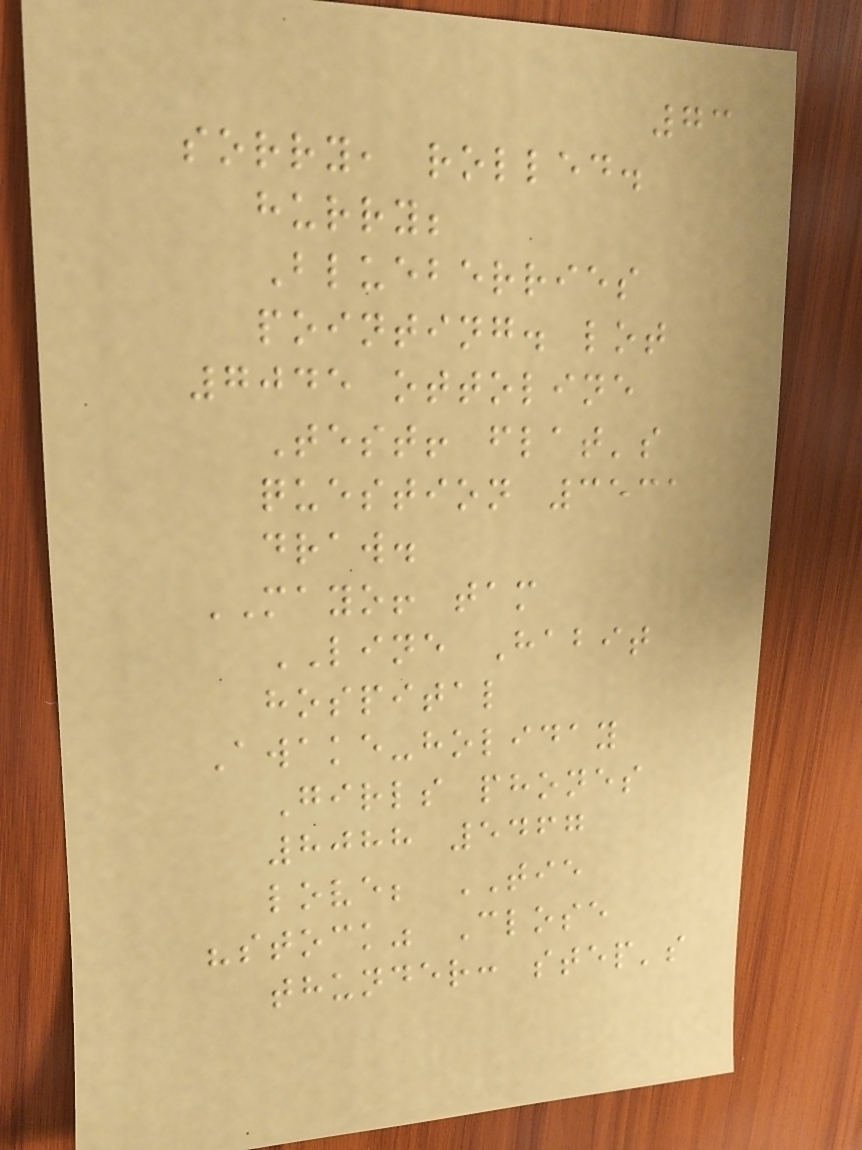73
sorry, rolled.
hurry;
Blueberries
pointing. lot
7045 ottoline
Test! flat's
question 3531
draw.
MAYO! tam
LINE Habit
hospital
Awake-holiday
Girls phones
8088 5467
love; TIE
"stock" Close
thunder: step's
